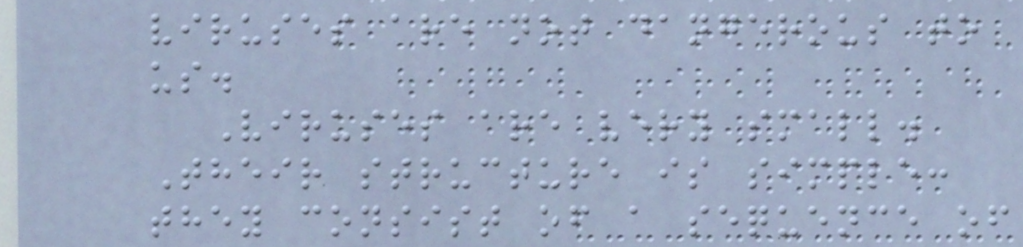viruses are not dangerous to
us.
Viruses are very small.
Their structure is simple:
they consist of a sequence of
